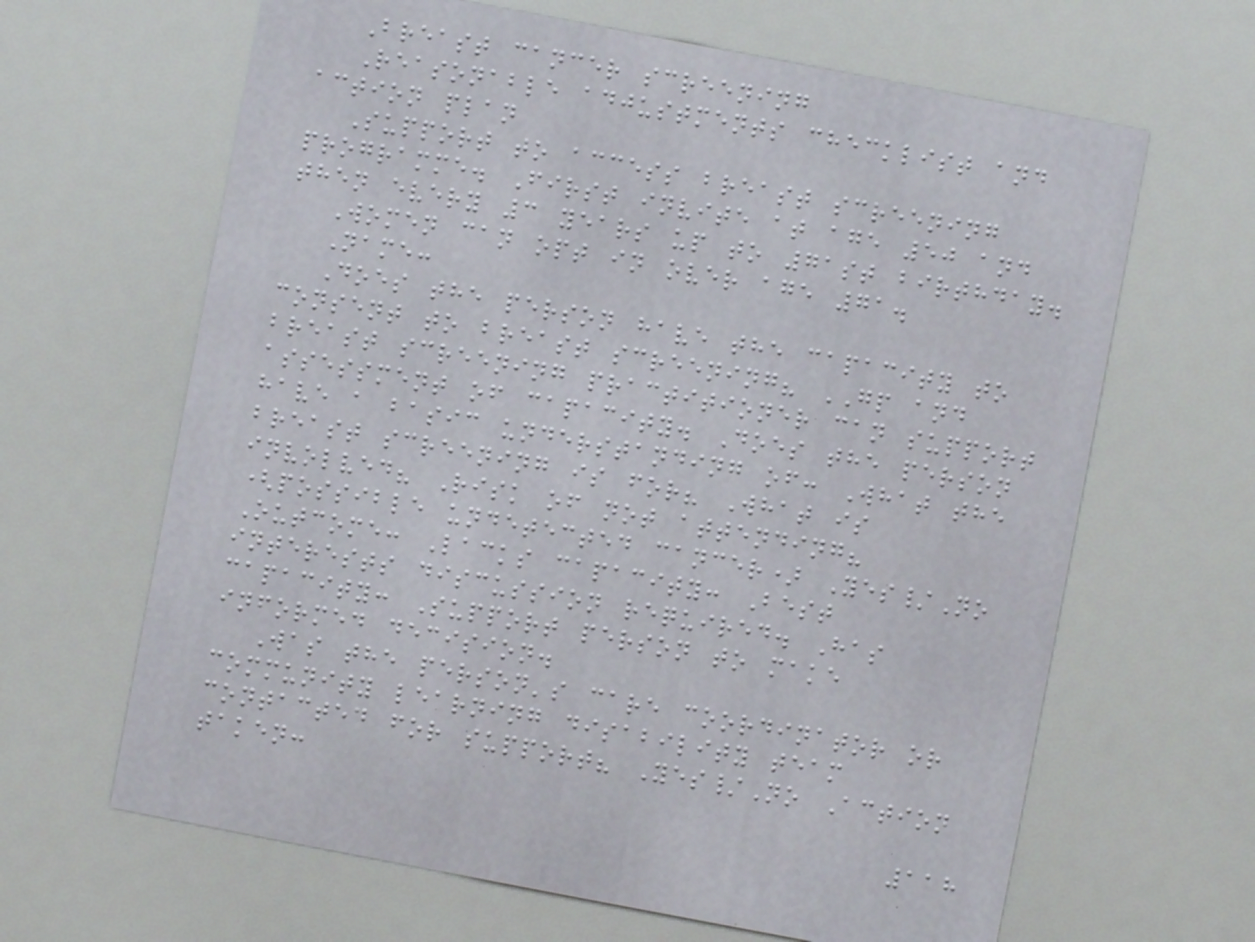Breast cancer screening
Reasonable adjustments checklist and
action plan
Support to access breast screening
programme. First invite at age 50 and
then every 3 years up to 71st birthday.
Women can opt in over age 71.
Name:
Does the person have the capacity to
consent to breast screening? GP and
breast screening practitioner can support
assessment of capacity. Does the person
have a basic understanding of: What the
breast screening is for? What is
involved? Risk of not attending?
(possible undetected cancer) Yes/No
Outcome: Lacks capacity: Best
interests discussion required. Has
capacity: Support person to make
informed decision.
Was the person's care coordinator or
community learning disability team
contacted for support? Yes/No Action
taken:
118
